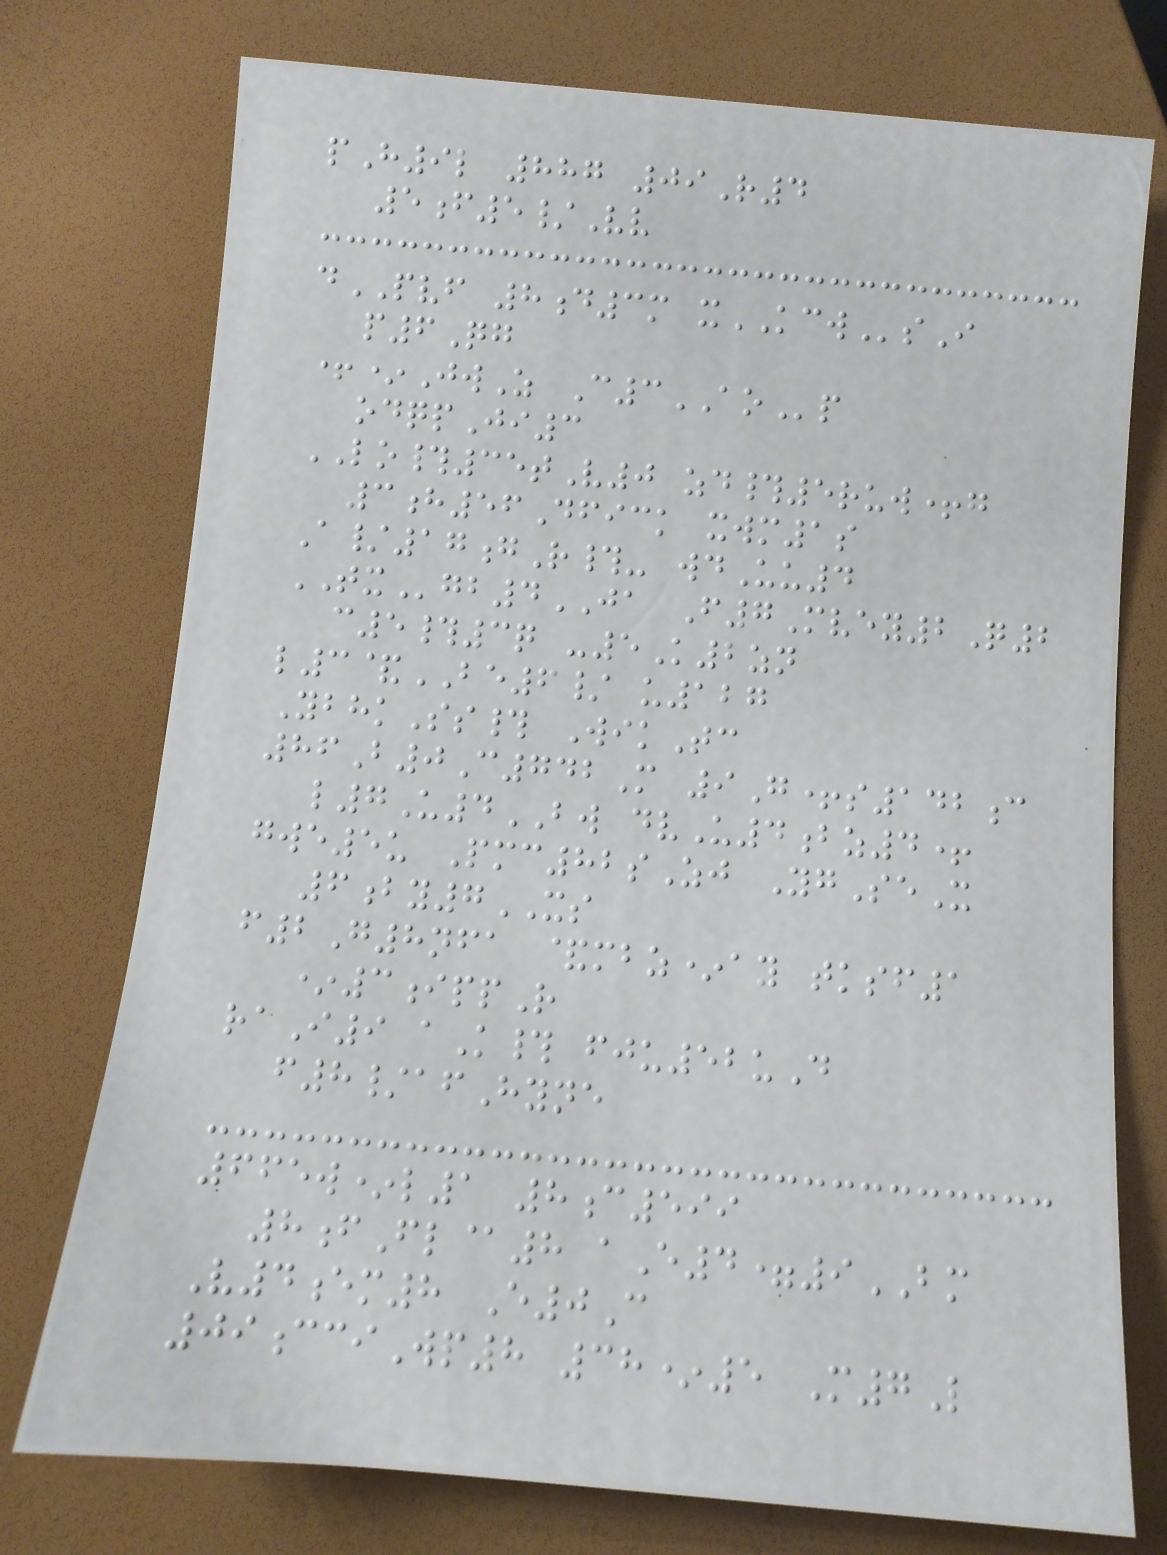pH9l 887 09R4
5f5/Vv
dPVF 8d3m xKCWsI
p6Qg
+*JwZ C3AOp
odqpJi3
LO#35tV0 zd#5ruw+g
3h56Dfick xwm1s
A/17gR#- wdUu4
TXgb4JA F7Mvey2Q2
c5#3q -5K2zn
l3&BE6/ u127
YbhkSs# WikTc
86B0C742M 9G+s142c
l7U4BW dvU4bz4+
gwe5u Pmc82sZj YgSeX
6by7XS
f2G8nfa &mbz*ay tksf1
*3ippR
raI9 aK# fju52uD
f8/afHyne
665w*l1 8c599
8fFl@8 aE4=9BM
V4em8 E0C
09cciWp8 38*5 M7L
